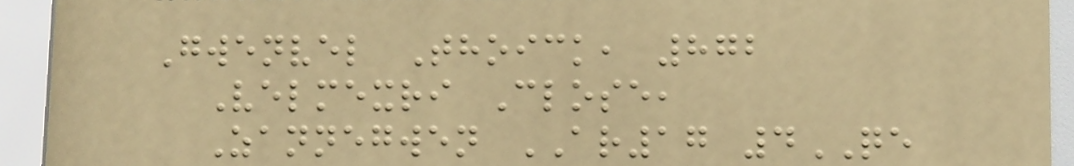Gwenvel Thoick, 872
Velmexri Close,
Zannegwen AR17 4QE
